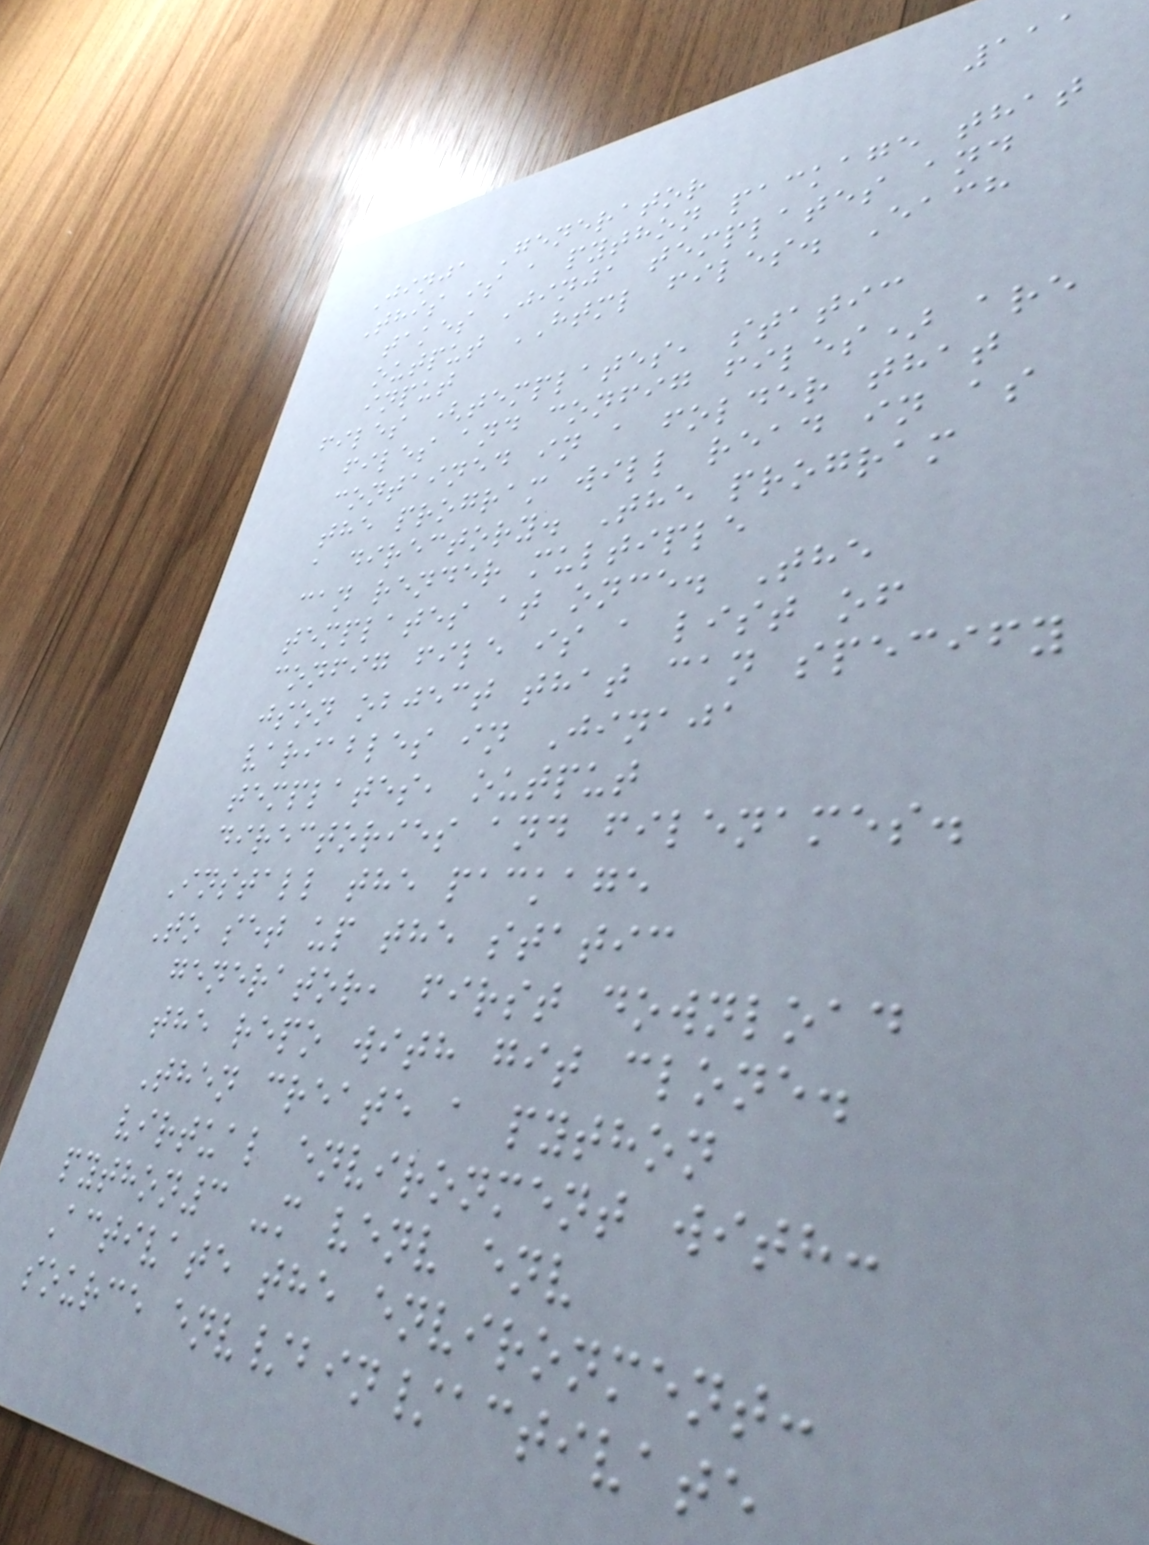111
Jinja Generator
This is a python package that
takes Jinja templates and
output HTML files. Each
input
files (templates, static
files and config files) are
contained in a folder that
the program will read in as
a directory. The program
can render multiple
templates at once. The
config file is a list of
json object that can specify
variables in Jinaja
templates, output
directories and filenames.
Install the package
To set up the static
generator, first download
the repo with git clone.
Then create a python
virtual environment with:
python3 -m venv env
Activate the environment:
source env/bin/activate
